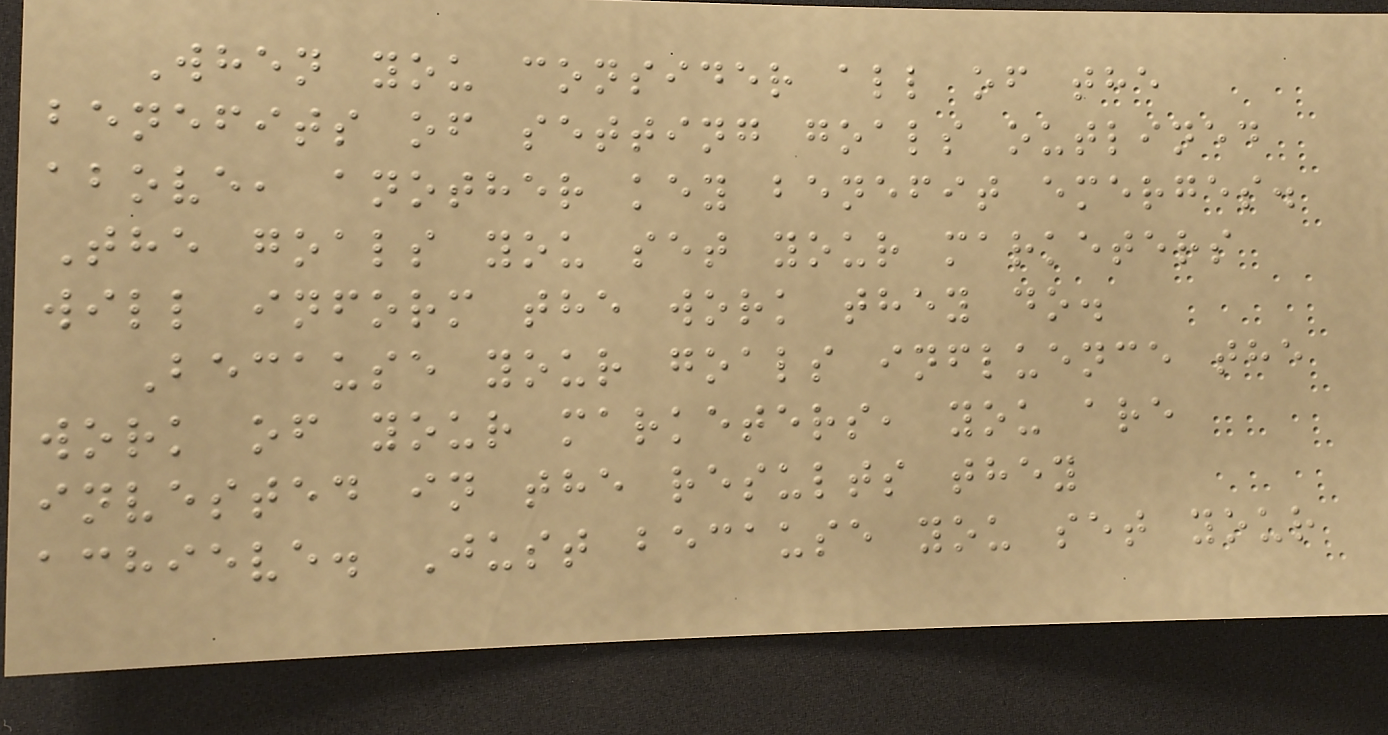When you consider all of the
benefits of setting goals outlined
above, another key benefit emerges.
The goals you set your marketers
will inform the work they do.
Because your goals influence the
work of your marketers, you are
invested in the results they
achieve. Just because you set your
